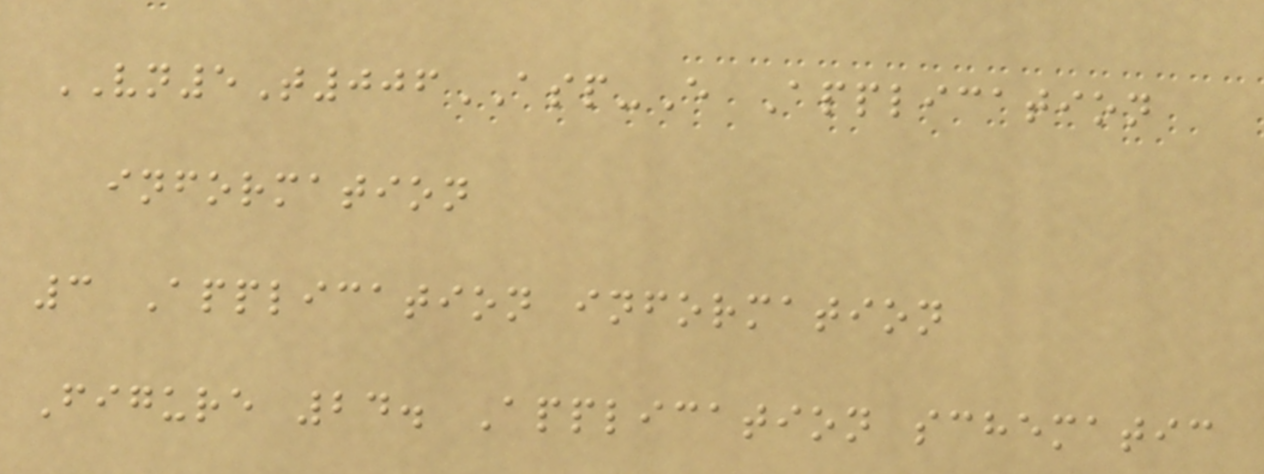VN5T006ASP-E Application
information
3 Application information
Figure 24. Application schematic
